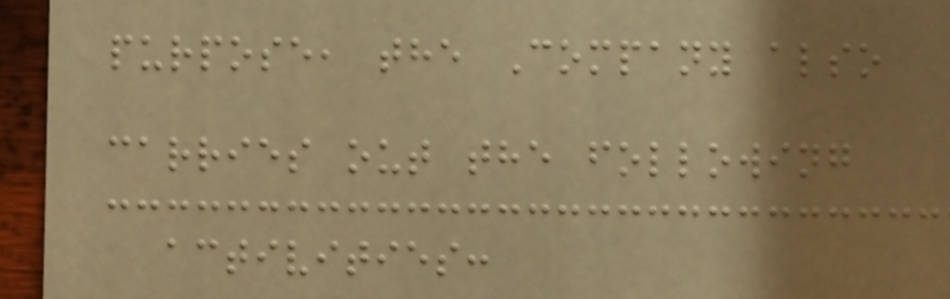purpose, the Company also
carries out the following
activities:
